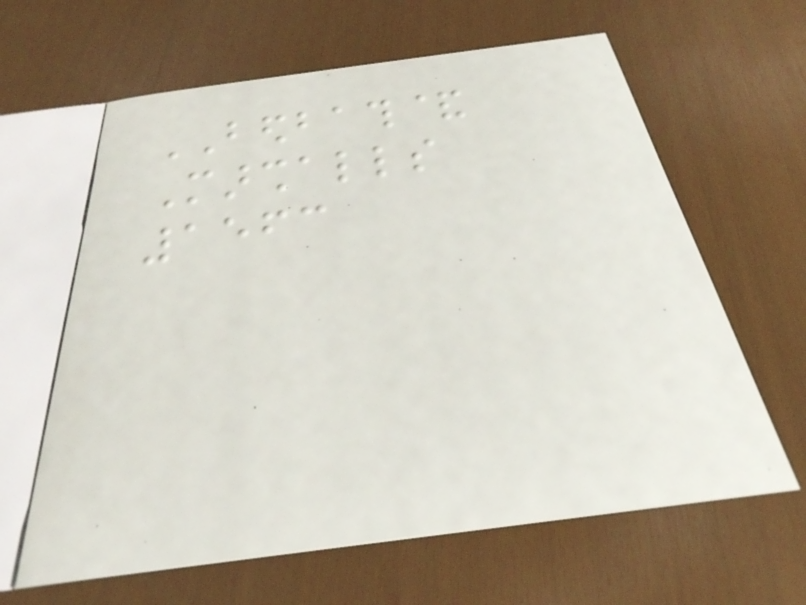BEDBATH&
Marshalls
1563
